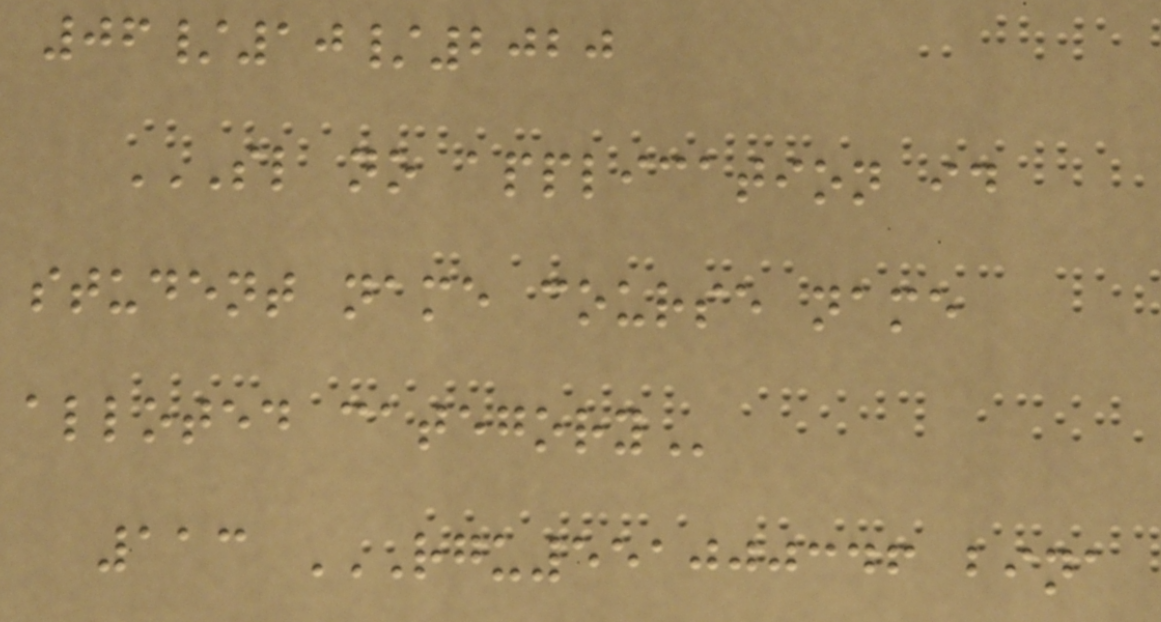06/10/2020
SL NO APPLICATION ID
STUDENT NAME COURSE NAME
ALLOTED CATEGORY
113 RGU551000346 BINA
